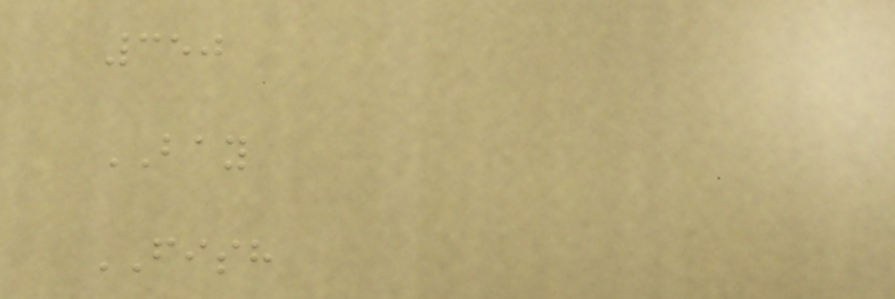350
BAY
FISH
